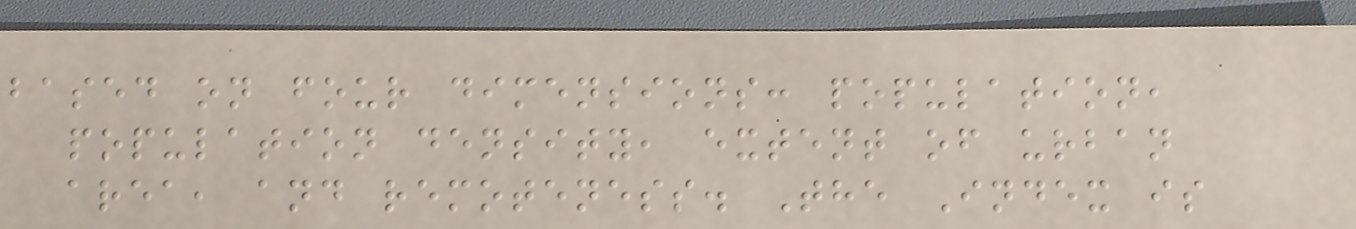based on four dimensions: population,
population density, extent of urban
area, and remoteness. The Index is
